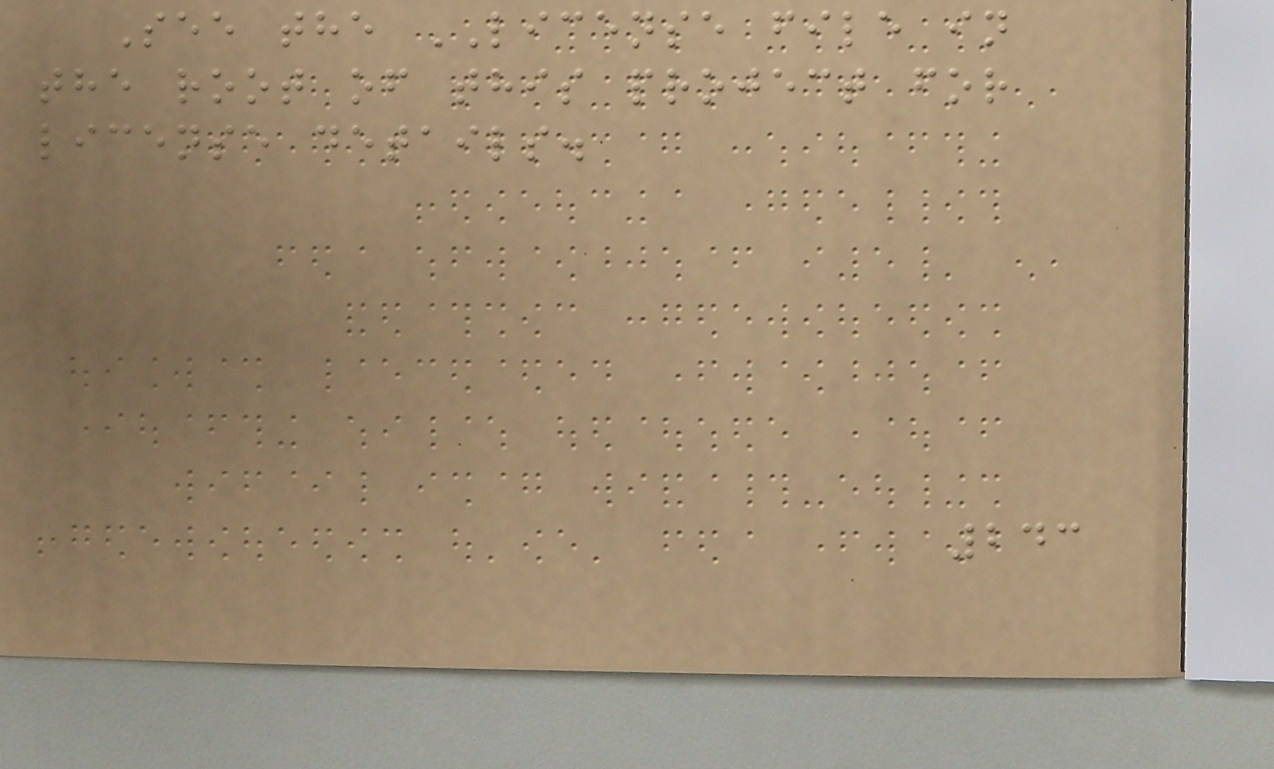See the LICENSE file in
the root of this project for
license details.
243
